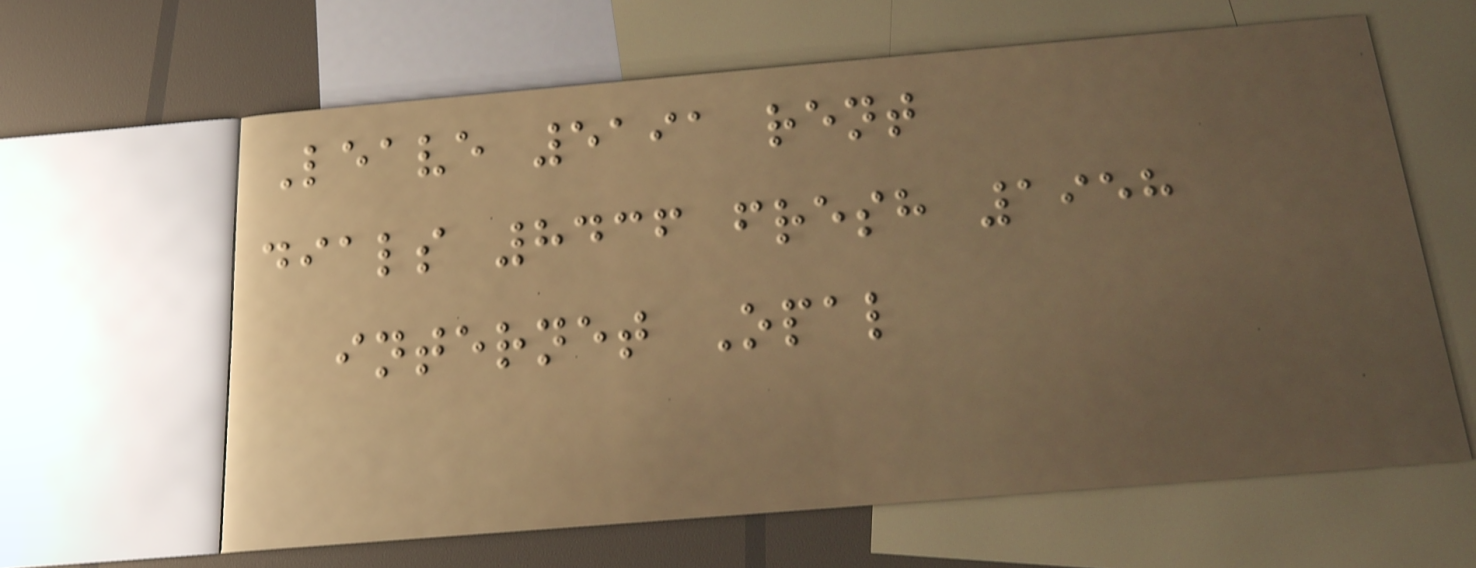Leave 5191 rent
dials 8436 fresh 1958
internet Opal
